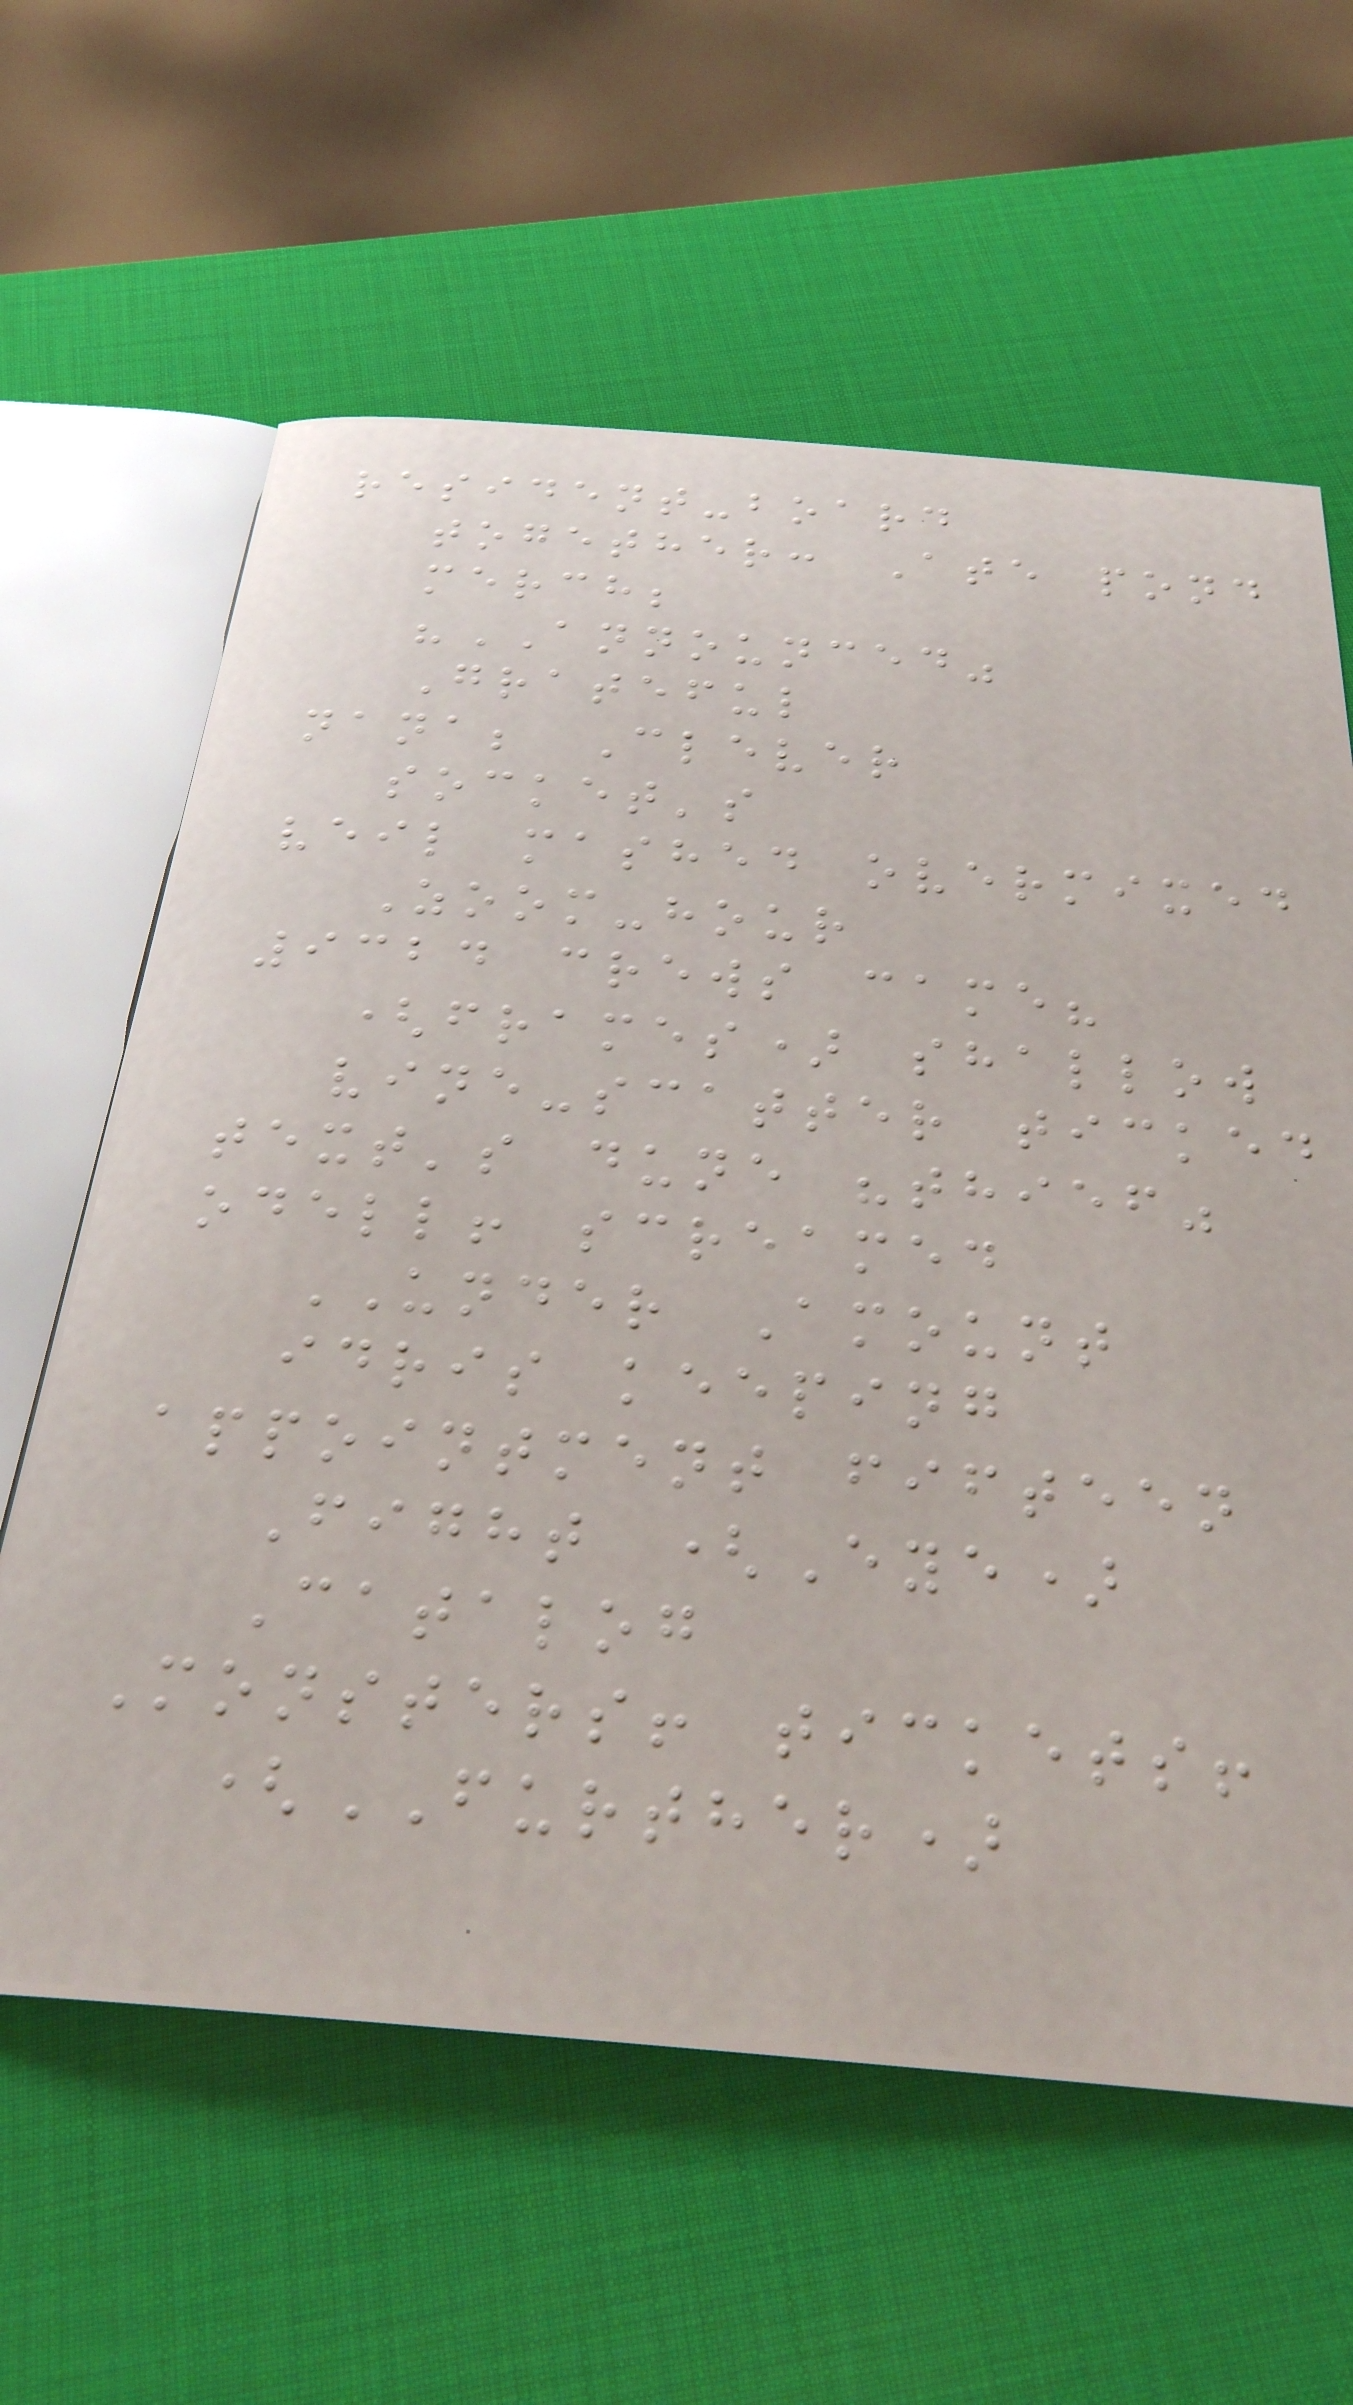resident-board
together: Ate pond
merch;
"ANNOUNCED"
Grateful
nana; Clever
socket's
veil mashed overmixed
Zoom-hour
9324 crews came?
(frames) shallow
vine-scatter ticked
text's dune "thief"
odell! screamed
UNDER Amount
idris keeping
appointment fifteen
Fight (Eye)
Catalog
Monsters! tickets!
(FURTHER)
